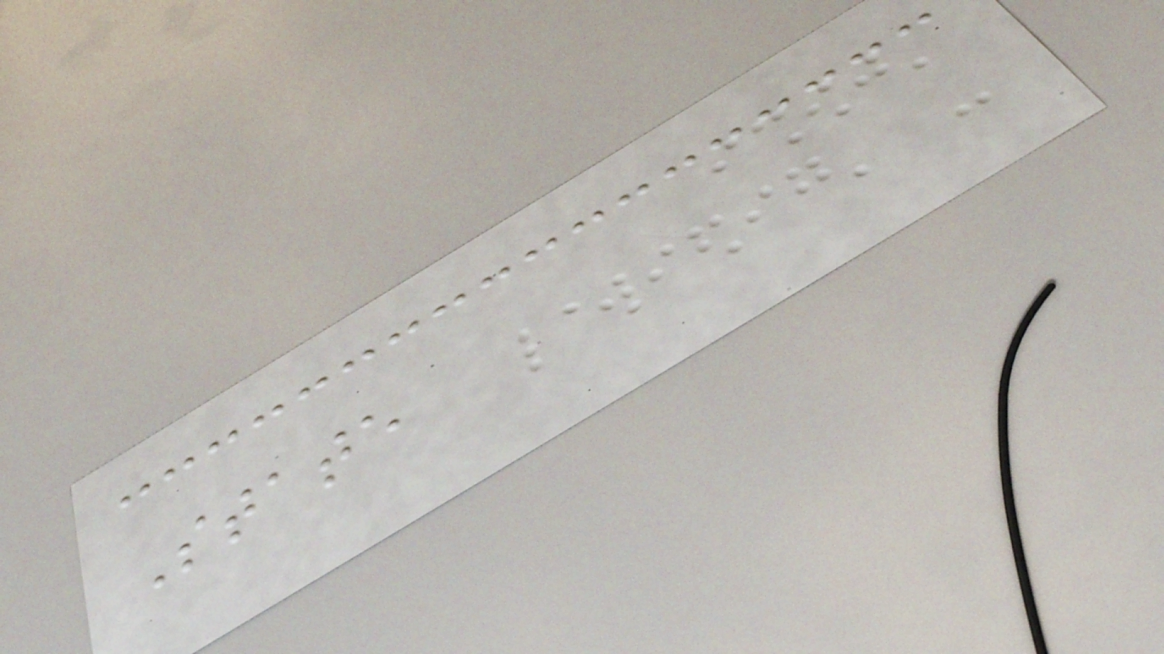State
